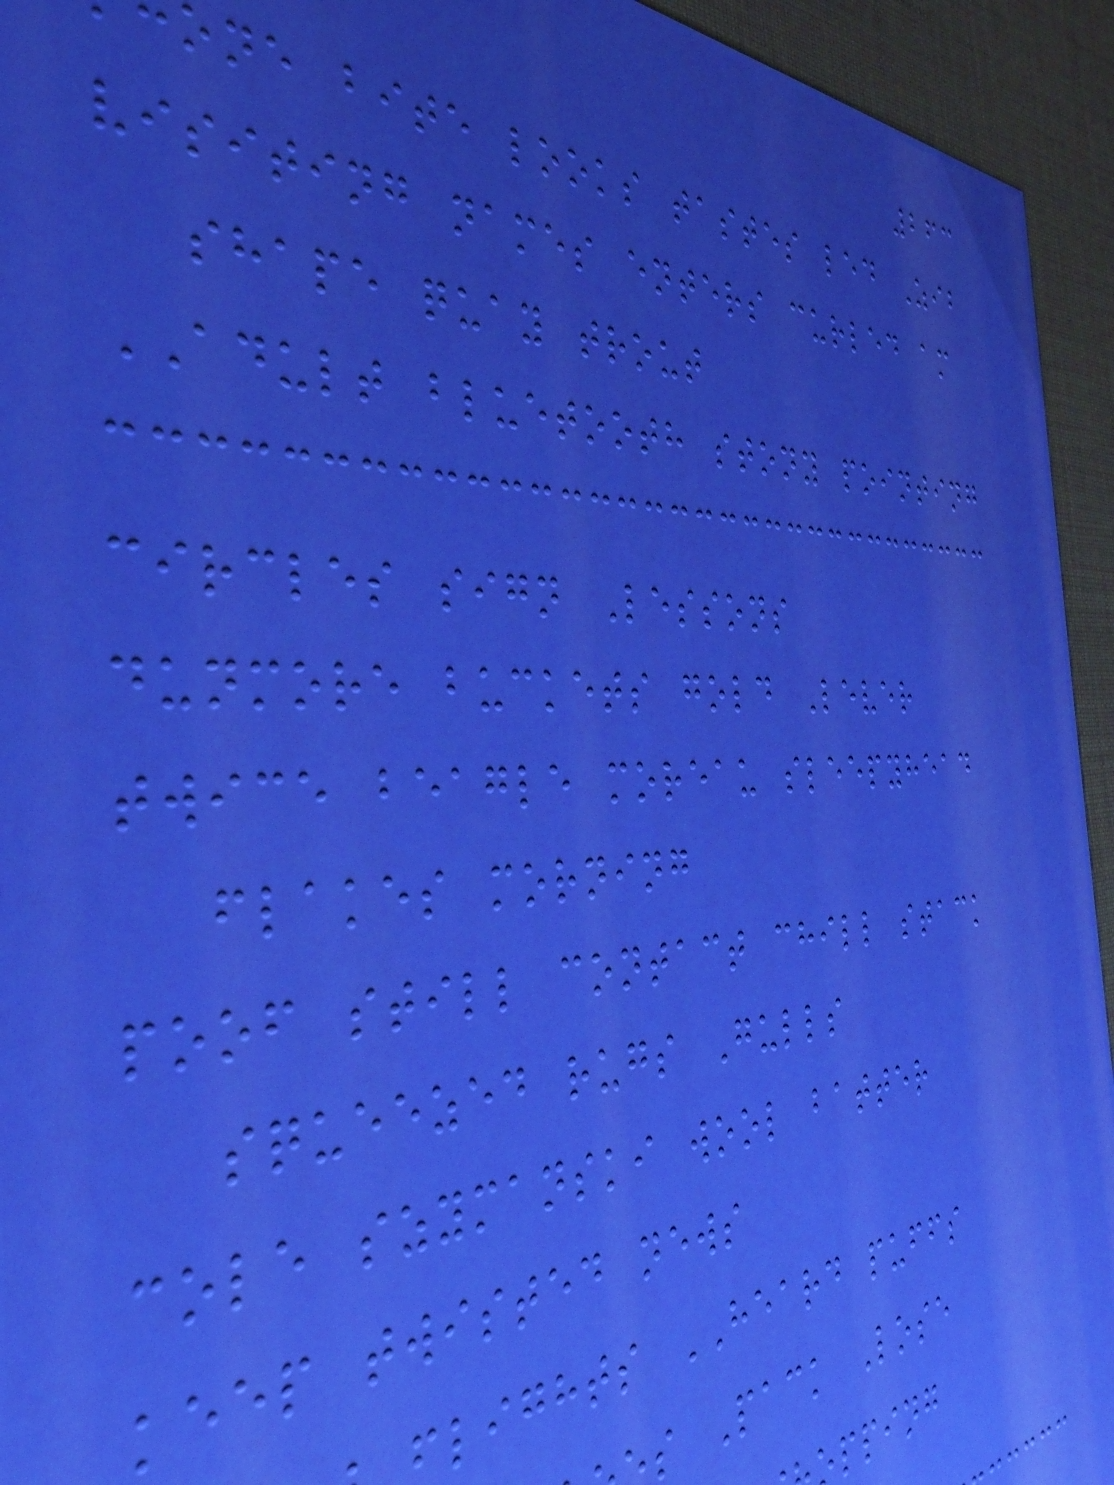263
one bite looks tastes led Zib
visiting names enters curled am
shape quay trout
ADULT bluetooth stony pointing
circles sign Lessons
dunmore buckets gold Lever
twice beagle moreau sleepyhead
flakes morning
poof still contact chill stack
squeezed rugs Gulls
cole szymanski wool batter
keep twisted news
lights HEARD puffs
s Pack Lose
